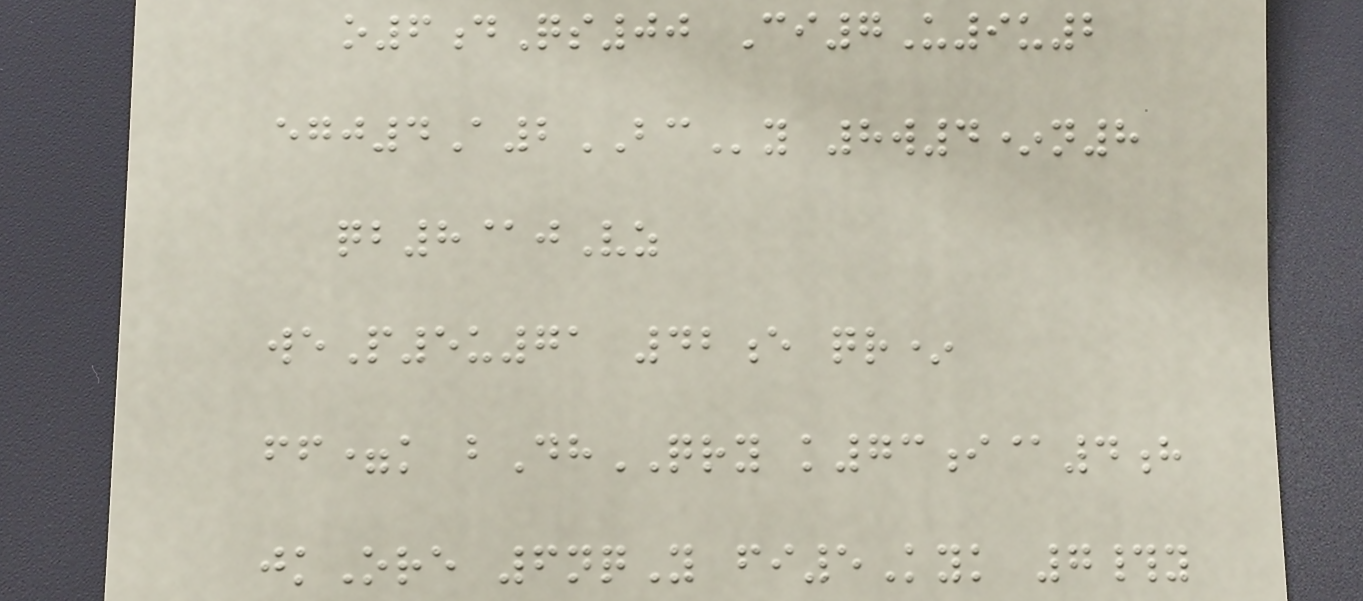o6dQs00 Ci7U9u2
egj4A2BCy 8w4*n8
qb8@jVz
weP5u71 42e qr*
ff=k bDhQRY k73i@4h
jkOre 6nqY fi5Kyk 7#y
